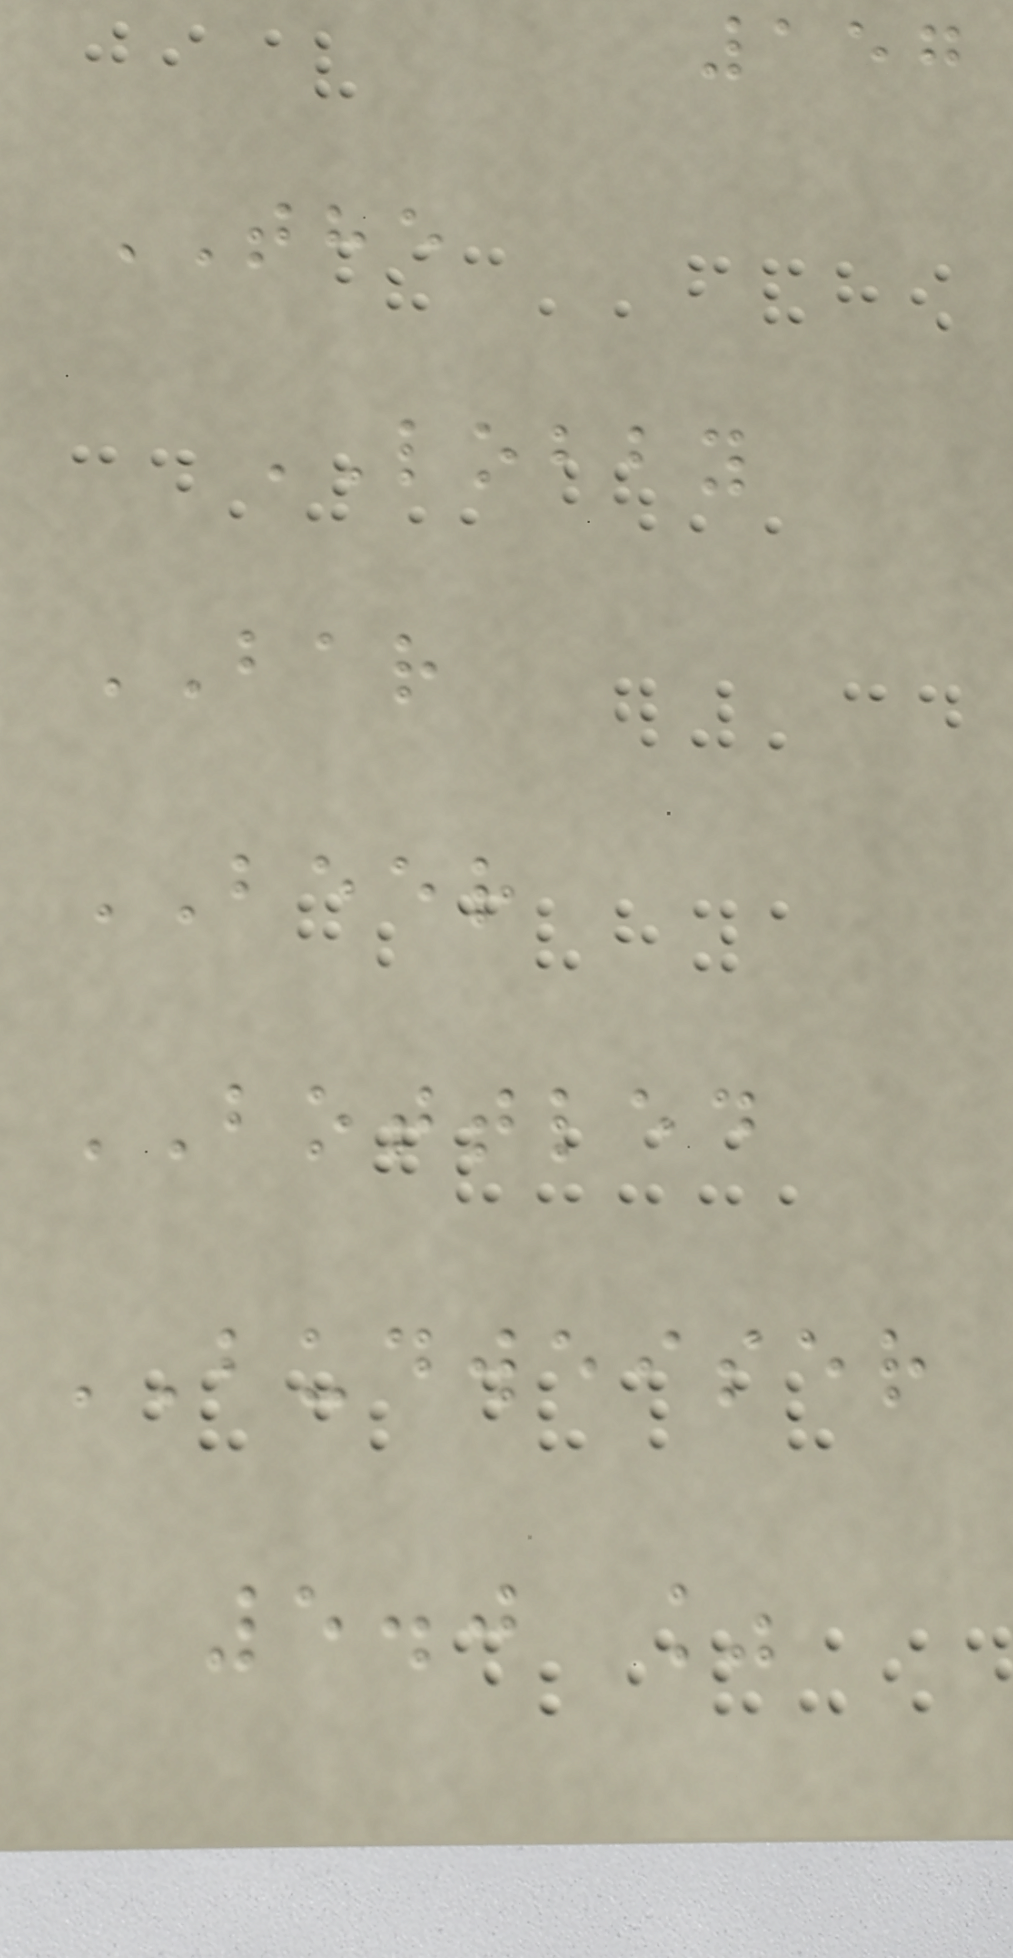157
THE
LOBBY
BAR
BEER
BOTTLED
BUDWEISER
5.0 %
